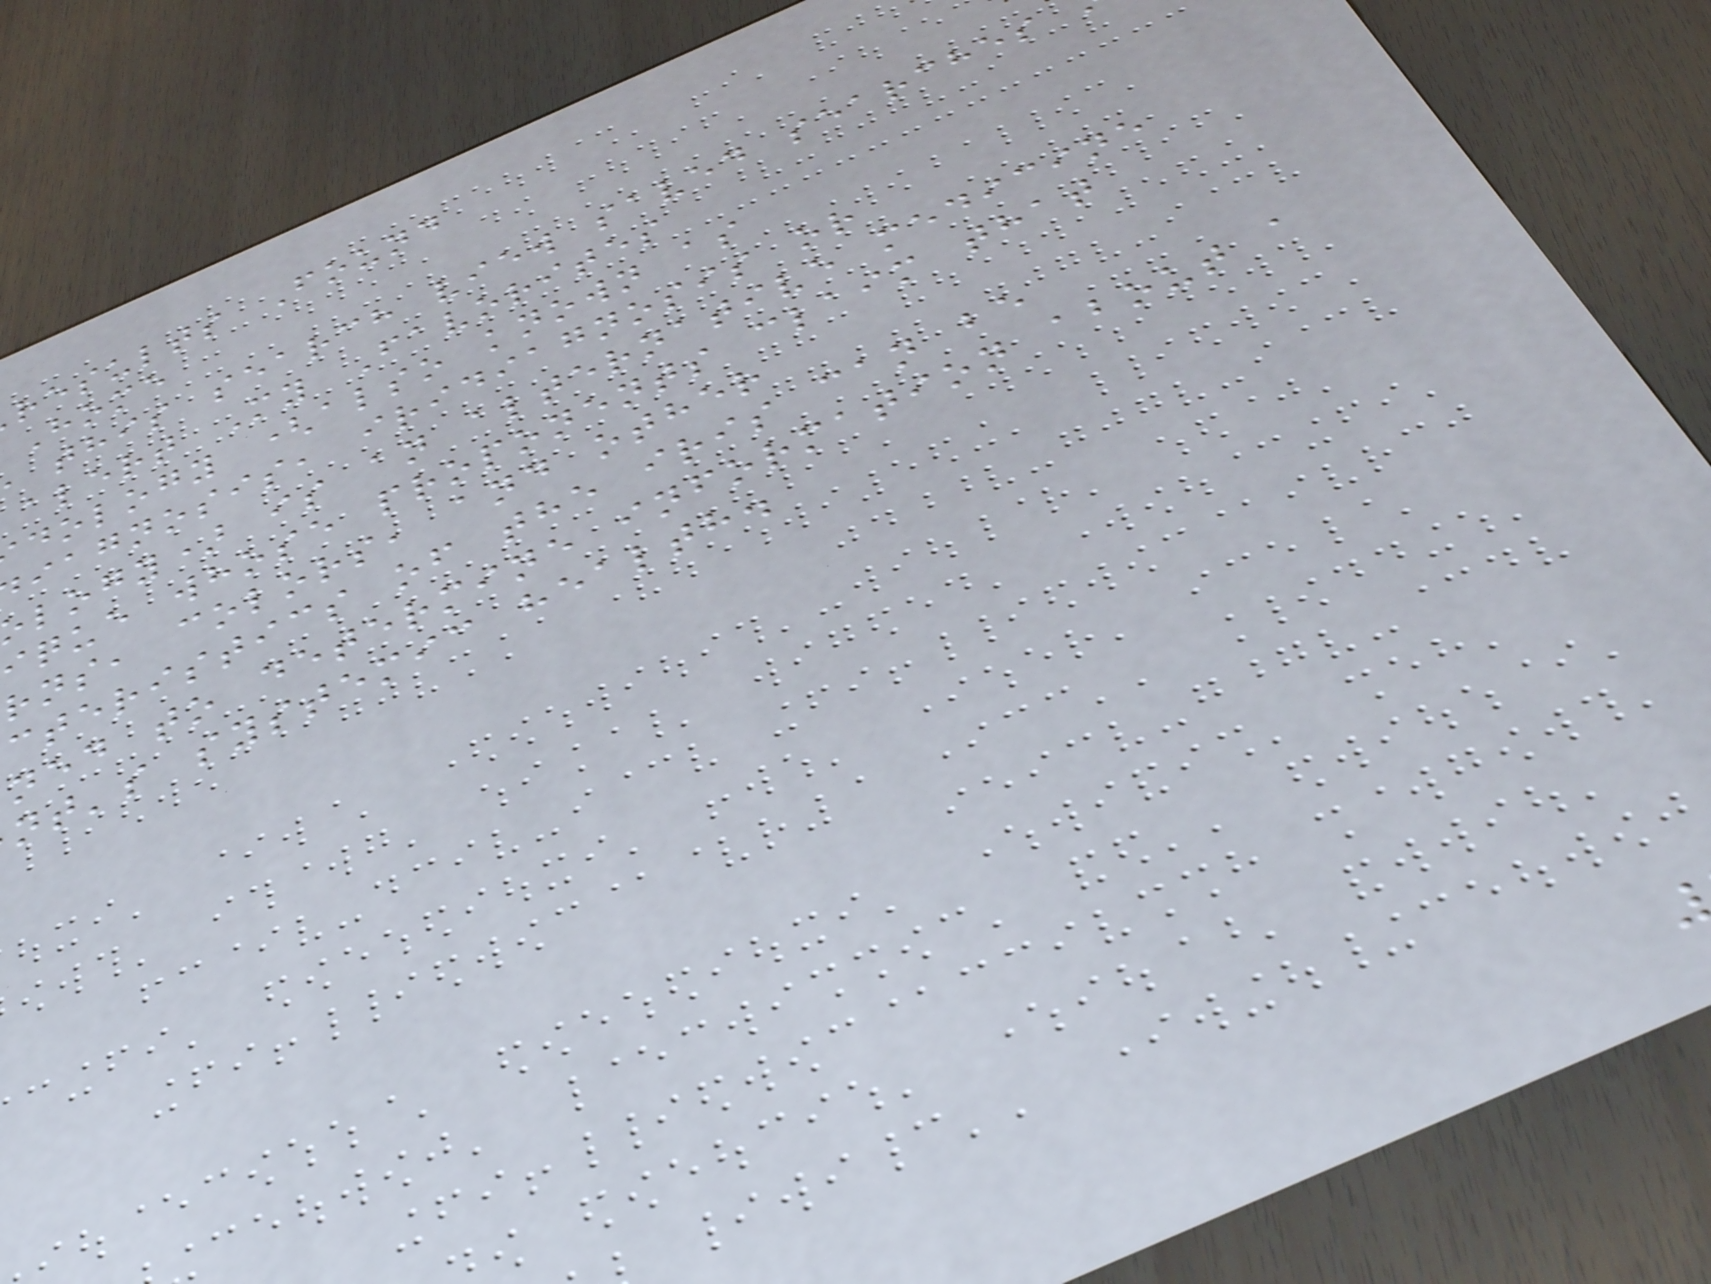results Found
Home
this search view saved searches
alert My Favorites
dology (also known as
iagnosis, iridiagnosis or
logy) is an alternative medicine
ique whose proponents claim that
rns, colors, and other
cteristics of the iris can be
ned to determine information about a
nt's systemic health.
